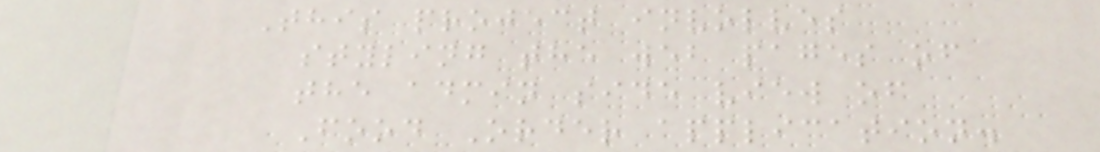This project involves
styling the web pages of
the admin side view of
Food Order application.
